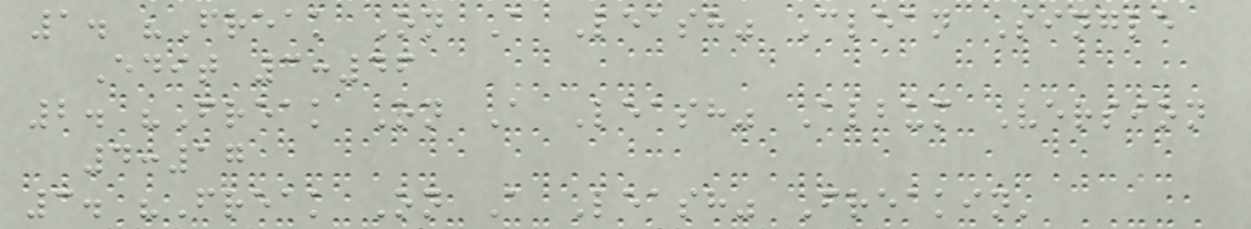1. "Freak On A Leash" Clean Single
Edit 3:46
2. "Freak On A Leash" Album Version
4:17
3. "Freak On A Leash" Freakin'
